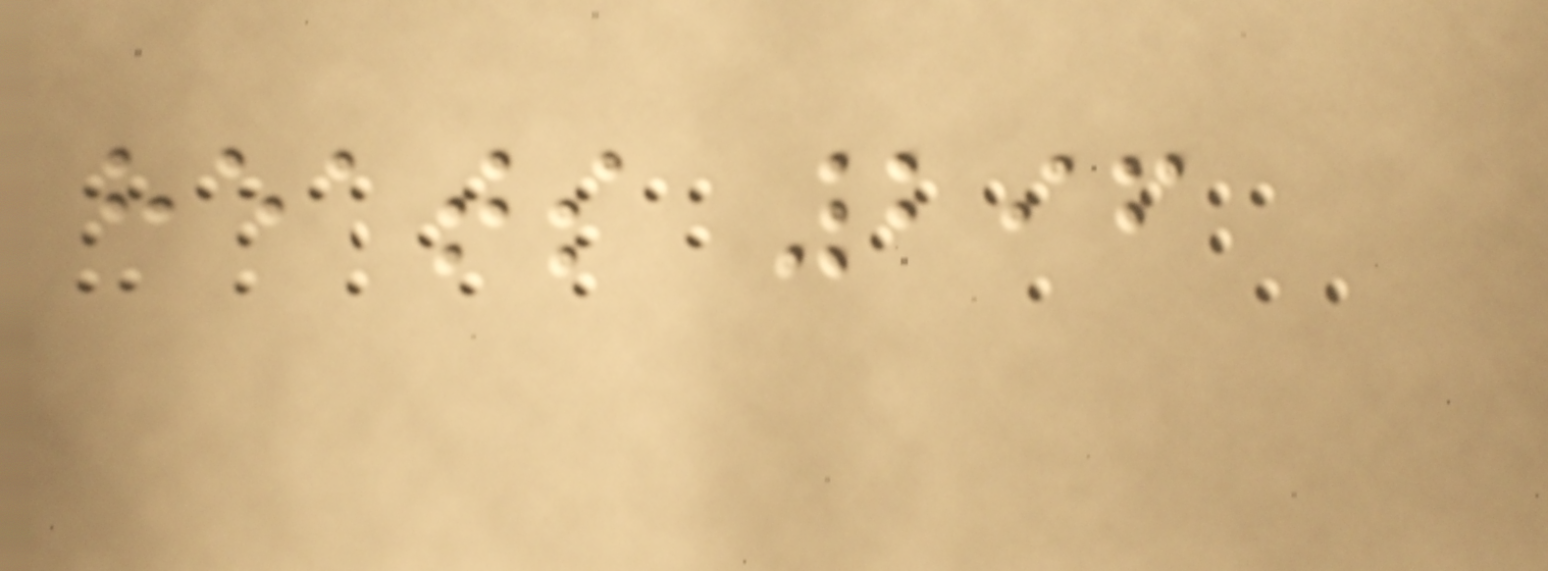heats 296
